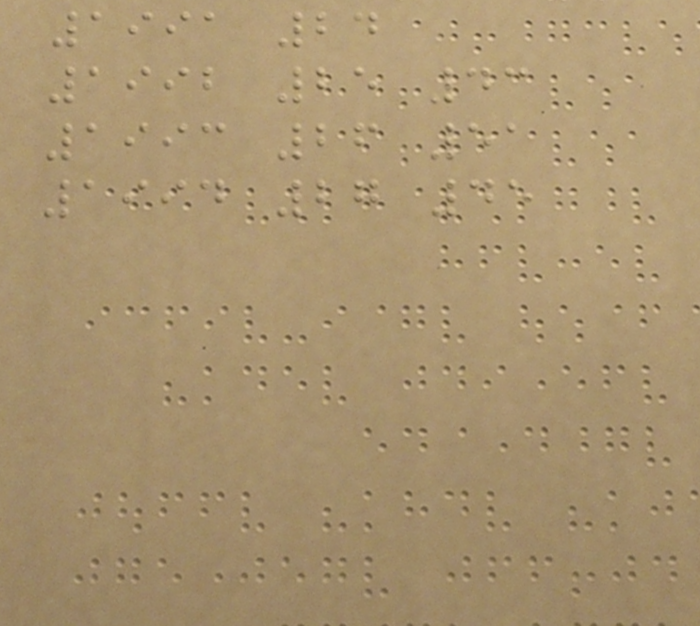1991 24
1992 25 43
1993 26 51
1994 27 45
